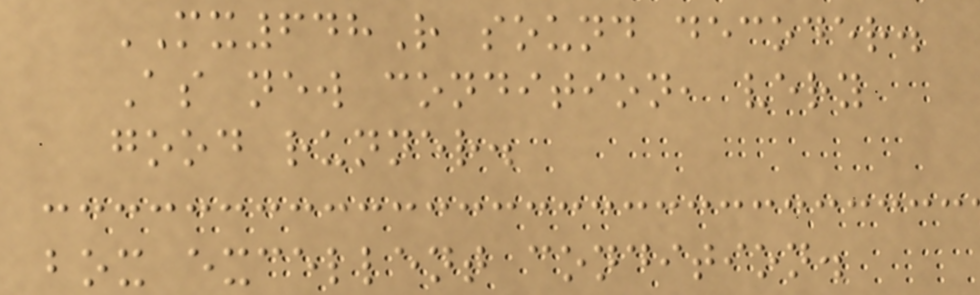MX648R sound decoder.
As new condition, very
good runner.
box excellent condition.
